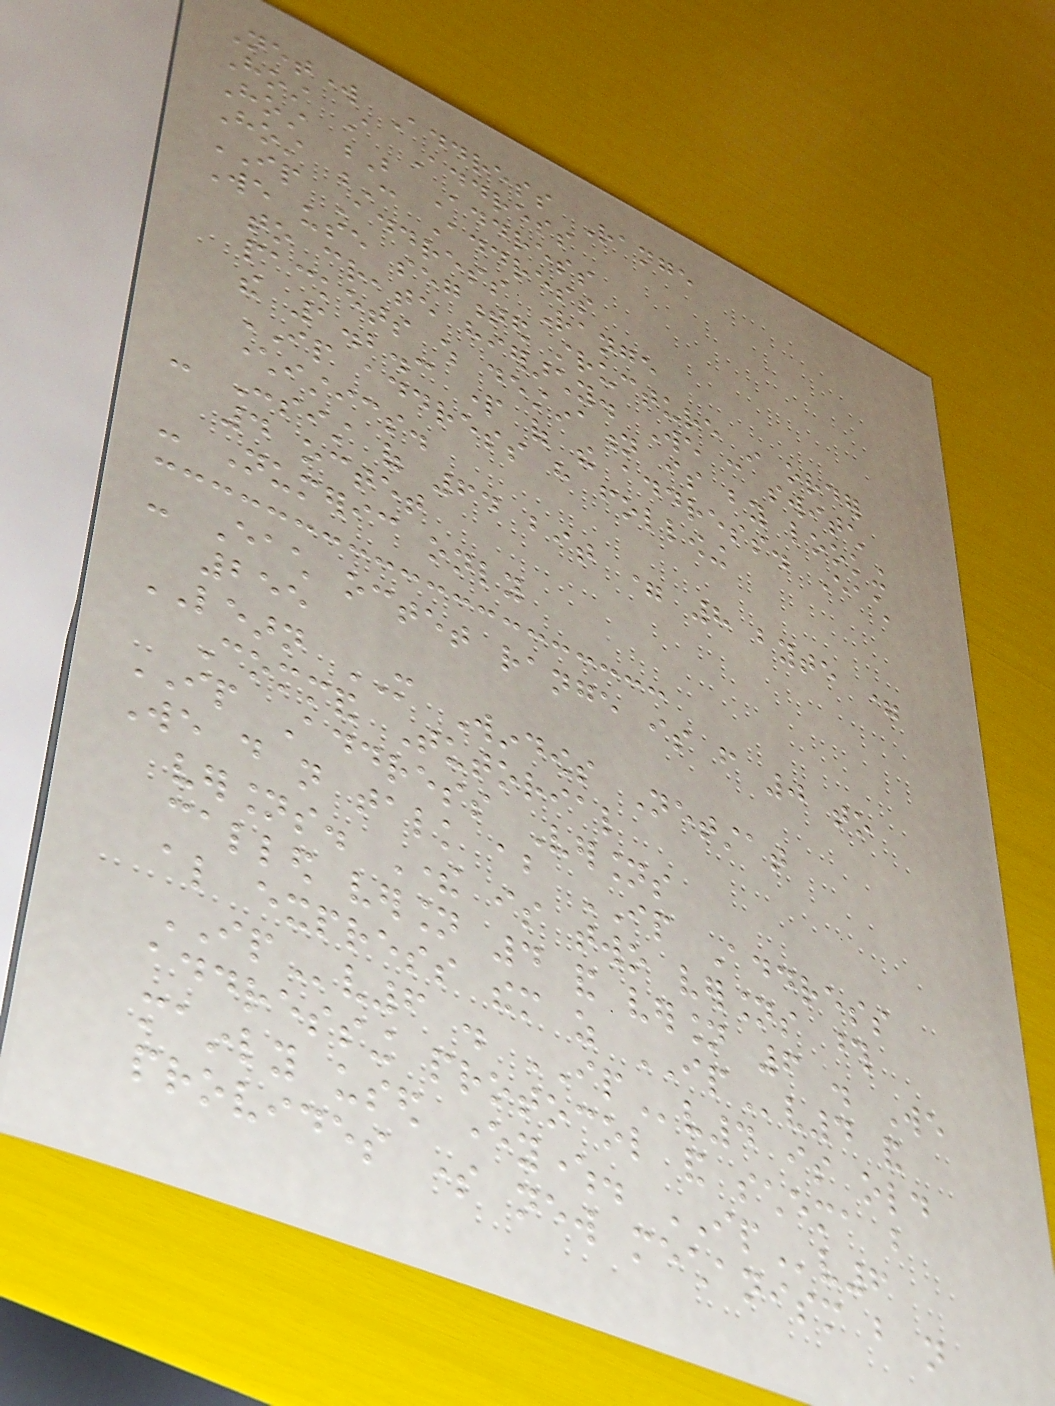Network Address Range
Host A Address
Host B Address
Host C Address
IP Address Range
We use segmented structure in order
to create hierarchy. We can switch
packets which destination is by looking
the 1.2.3 part of the address. Each
IP address have following
characteristics.
- Consist of 64 bit = 8 byte =
4 octet
- Numeric only
- Each octet range is from 0 to
255
LEARN MORE Windows Netstat
Command Tutorial
IP Address Versions
We do not talk about IP Address
versions. There is two versions those
called version 4 and version 6 . We
also express them as IPv4 and
IPv6 . IPv4 is old
addressing protocol and schema but
mainly used everywhere. IPv6
provides some new mechanism but not
